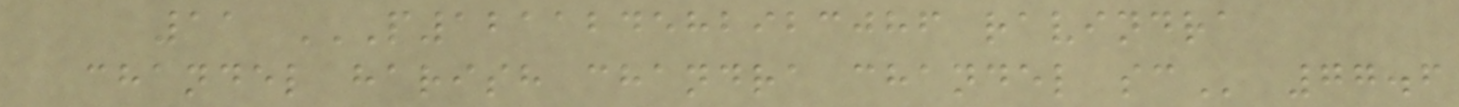11 P121124582923086 RAVINDRA
CHANDEL HARISH CHANDRA CHANDEL SC 77.6
